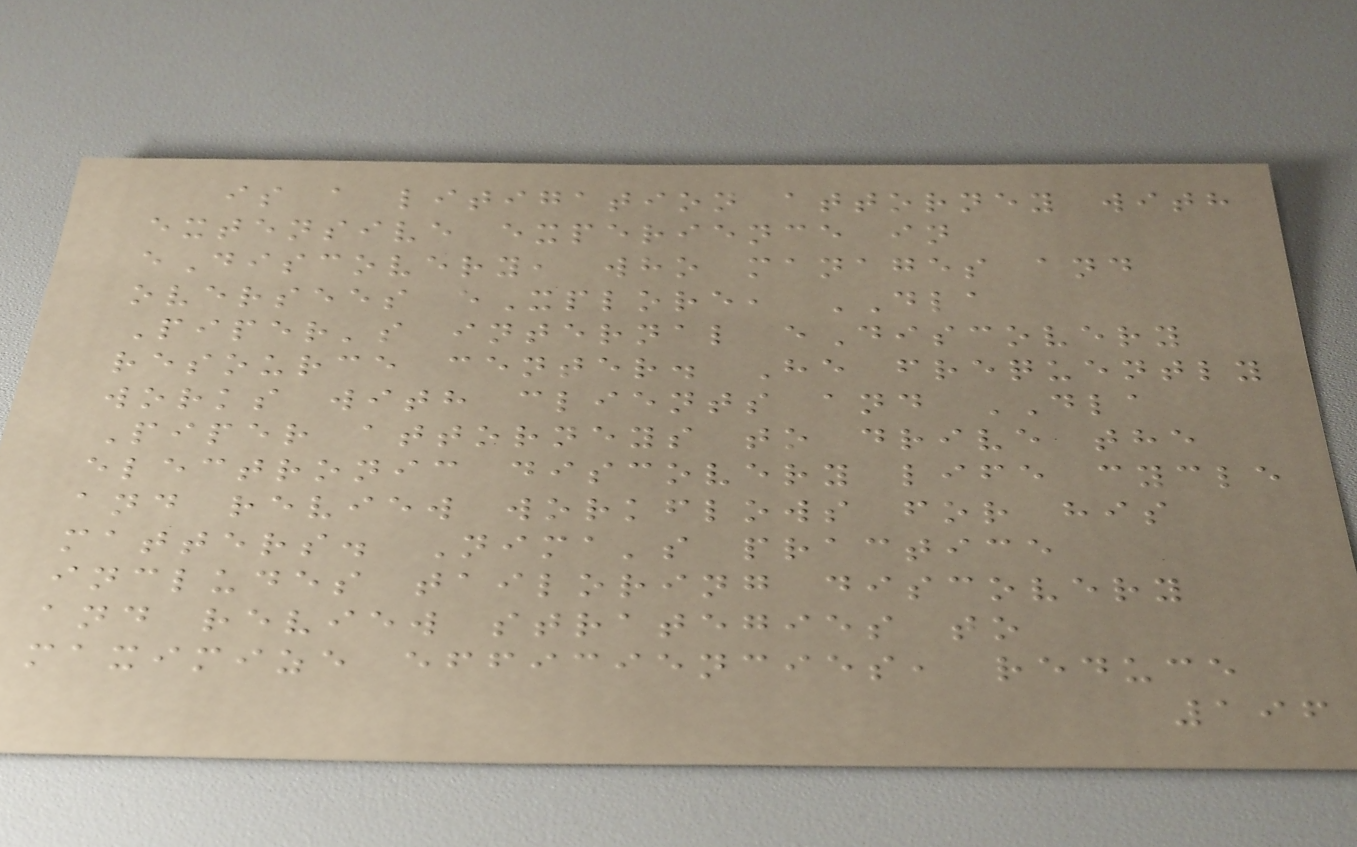is a litigation attorney with
extensive experience in
eDiscovery, who manages and
oversees eXplore, DLA
Piper's internal eDiscovery
resource center. He frequently
works with clients and DLA
Piper attorneys to drive the
electronic discovery life cycle
and review workflows for his
matters. Nima's practice
includes tailoring discovery
and review strategies to
maximize efficiencies, reduce
196
